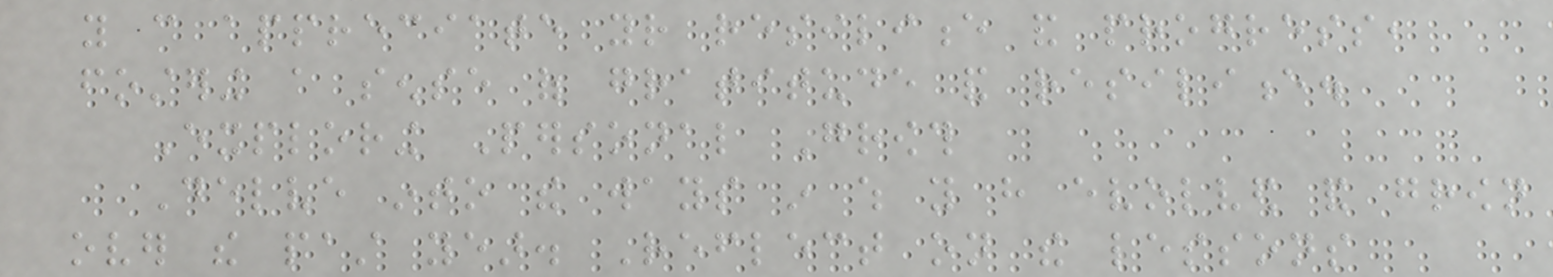you can appreciate your resilience and progress,
fostering a sense of gratitude and resilience.
Exploring Personal Growth
Delve into the ways in which you have evolved and grown
over the past year. Reflect on the lessons
